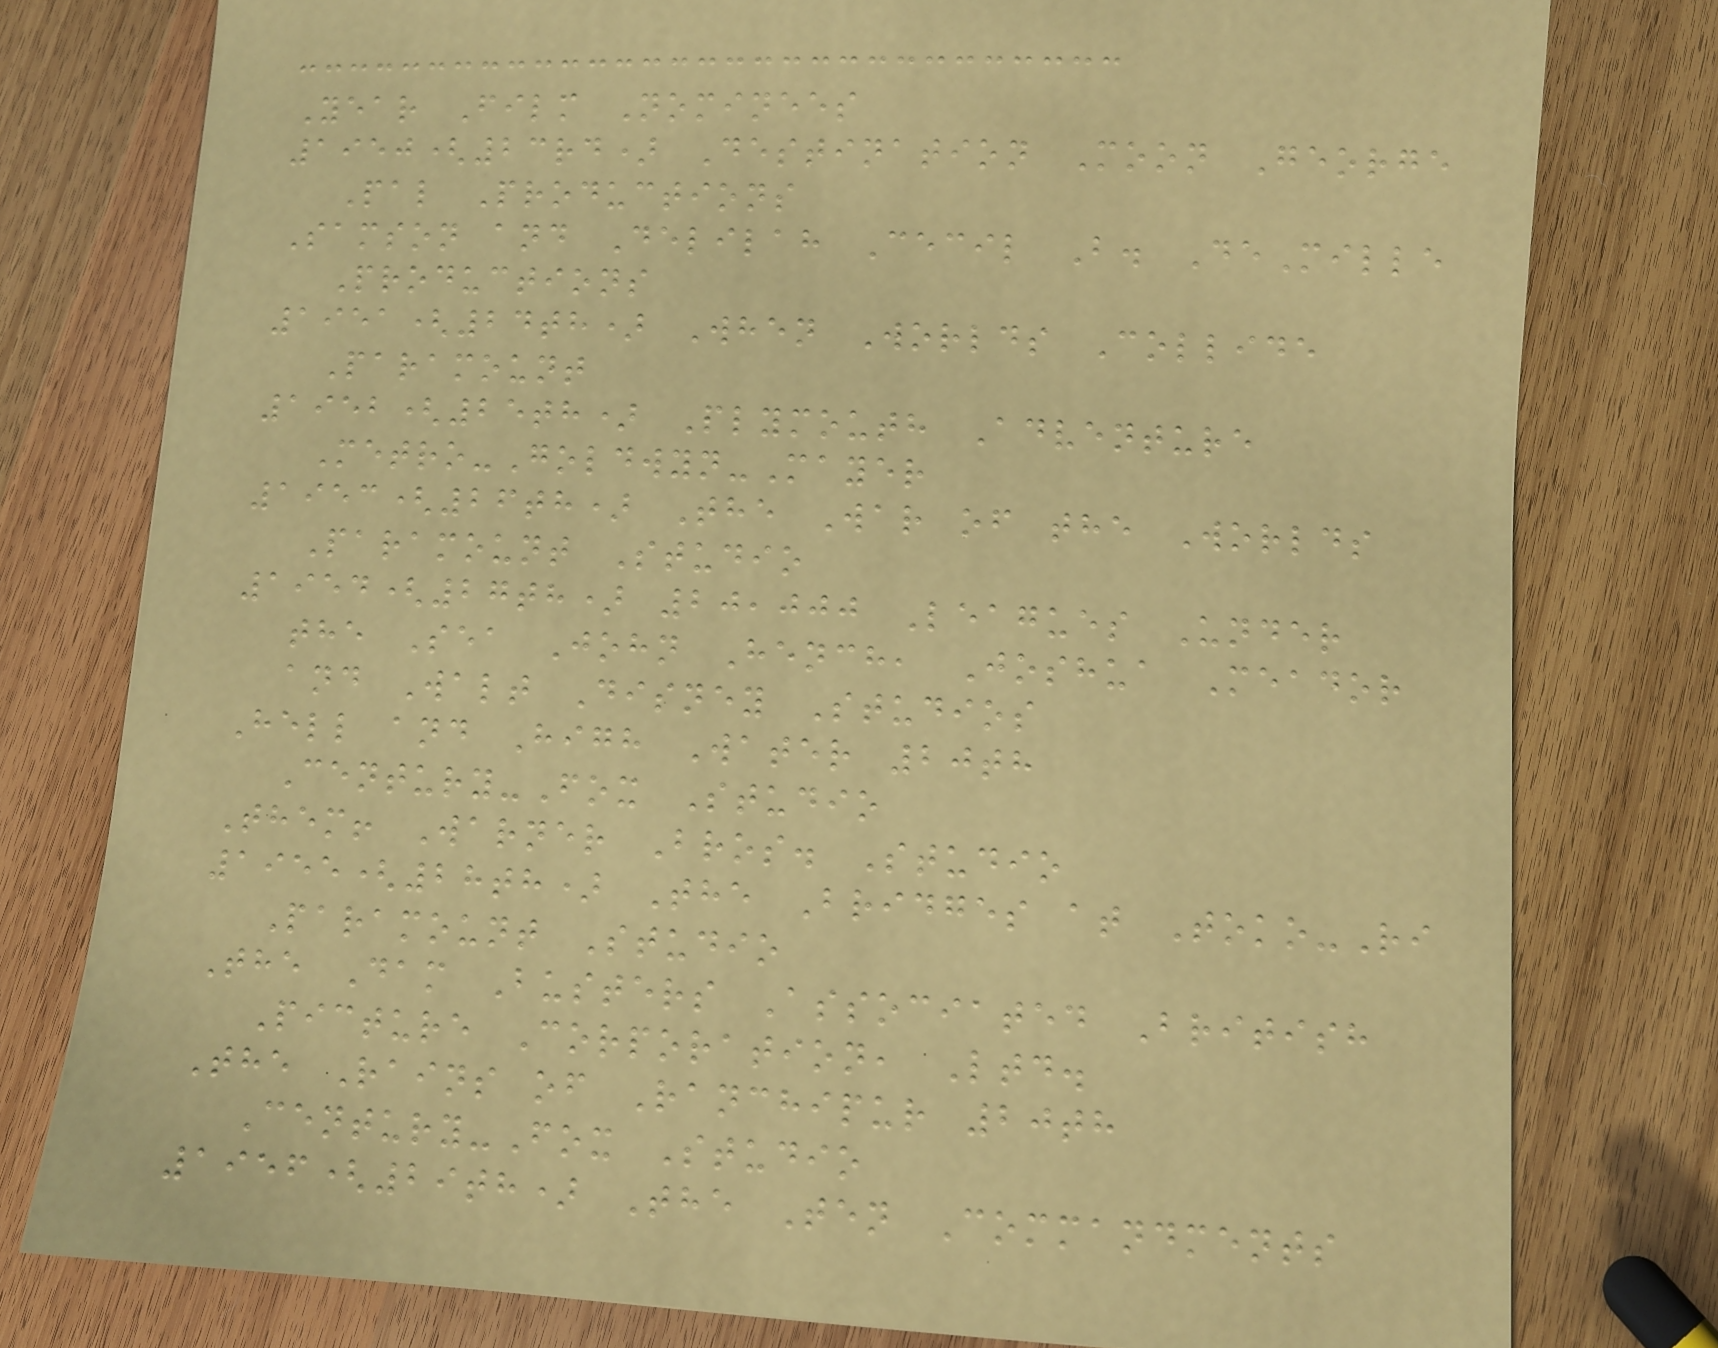Year Film Nominees
1950(23rd) Destination Moon George
Pal Productions
Samson and Delilah Cecil B. DeMille
Productions
1951(24th) When Worlds Collide
Paramount
1952(25th) Plymouth Adventure
Metro-Goldwyn-Mayer
1953(26th) The War of the Worlds
Paramount Studio
1954(27th) 20,000 Leagues Under
the Sea John Hench, Joshua Meador
and Walt Disney Studios
Hell and High Water 20th
Century-Fox Studio
Them! Warner Bros. Studio
1955(28th) The Bridges at Toko-Ri
Paramount Studio
The Dam Busters Associated British
Picture Corporation, Ltd.
The Rains of Ranchipur 20th
Century-Fox Studio
1956(29th) The Ten Commandments
